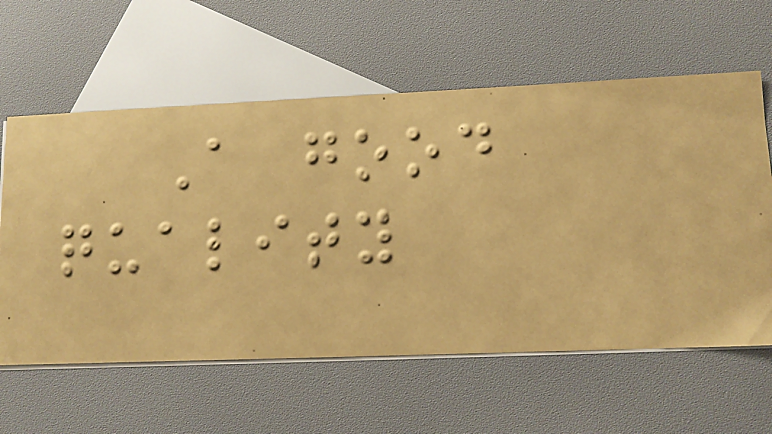A good
quality
